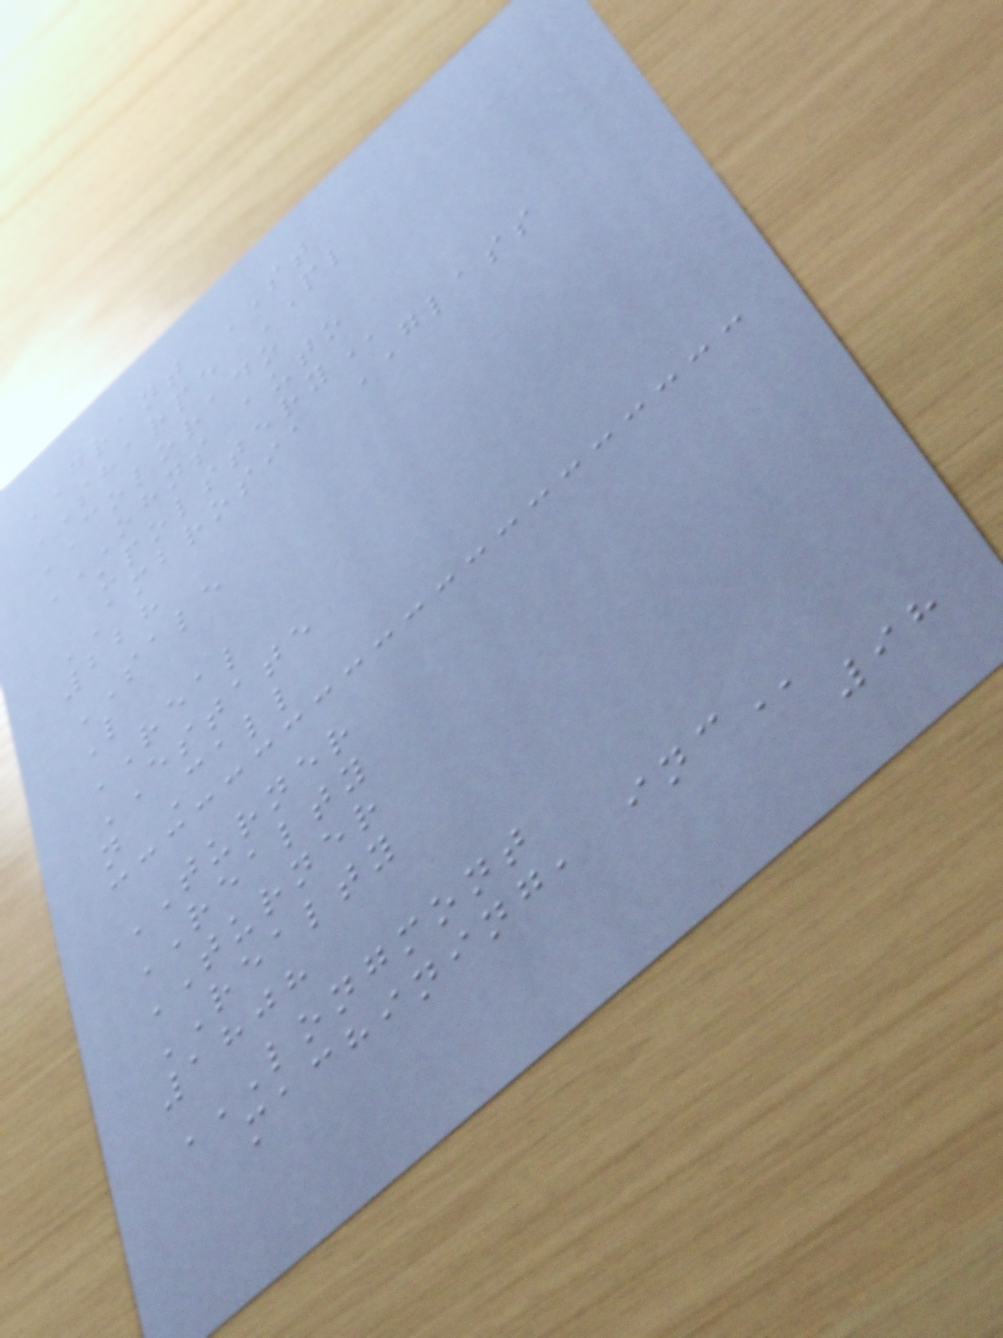GRANT ST
SHARPE PL
COLORADO
OHNS AUTO
UPOLSTERY
AMBROSIA GLASS
228
SALE
L
REAL
ESTATE
n Call
TURNER
REALTY
TURNER
REALTY
1808
LONGMONT
MACHINING, INC
98
